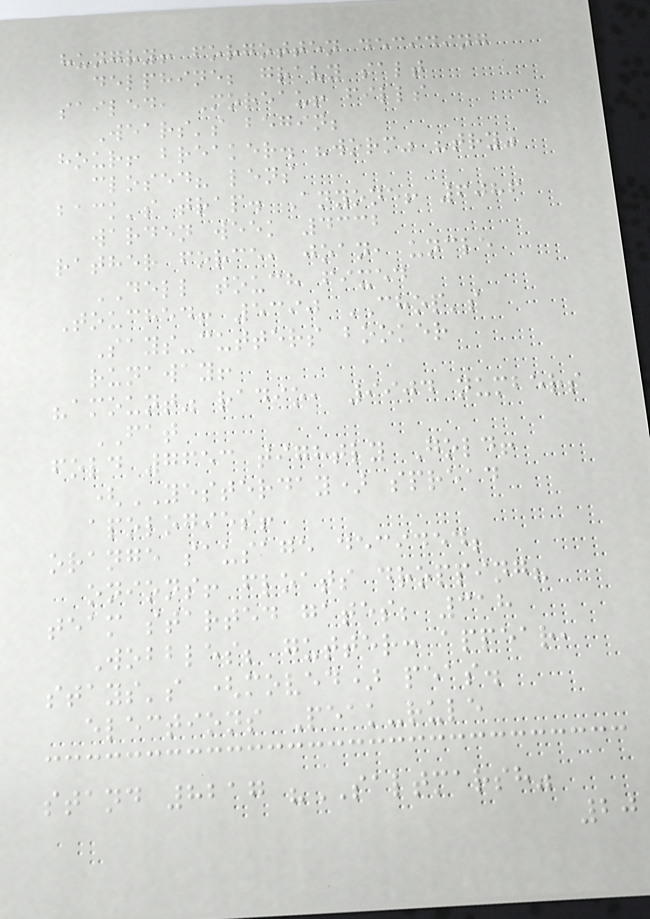hungry! forgotten deciding
delphine; gravy salt
sailed, Moreau! fills
Wears's begin;
hour! breaker. "worm" "try"
closed? lens
back's trap. Anyone! 6086
warden week 4332
rather force, joan, uncle
DELL touch fixed
Touched! 5390 CHOP's
Says-cutters booker
runaway!
"amount" radio, 9904 numbers
FAT
fold 7653 tightly Gold!
(YESTERDAY) spread
apologies!
orange sausage decided;
onions! floats dropping?
team started gates; 318
Wobbles; gutter: appear,
stays's (moved) peas.
elections Peak-rule
stand 8217 "SALTMARSH"
20
